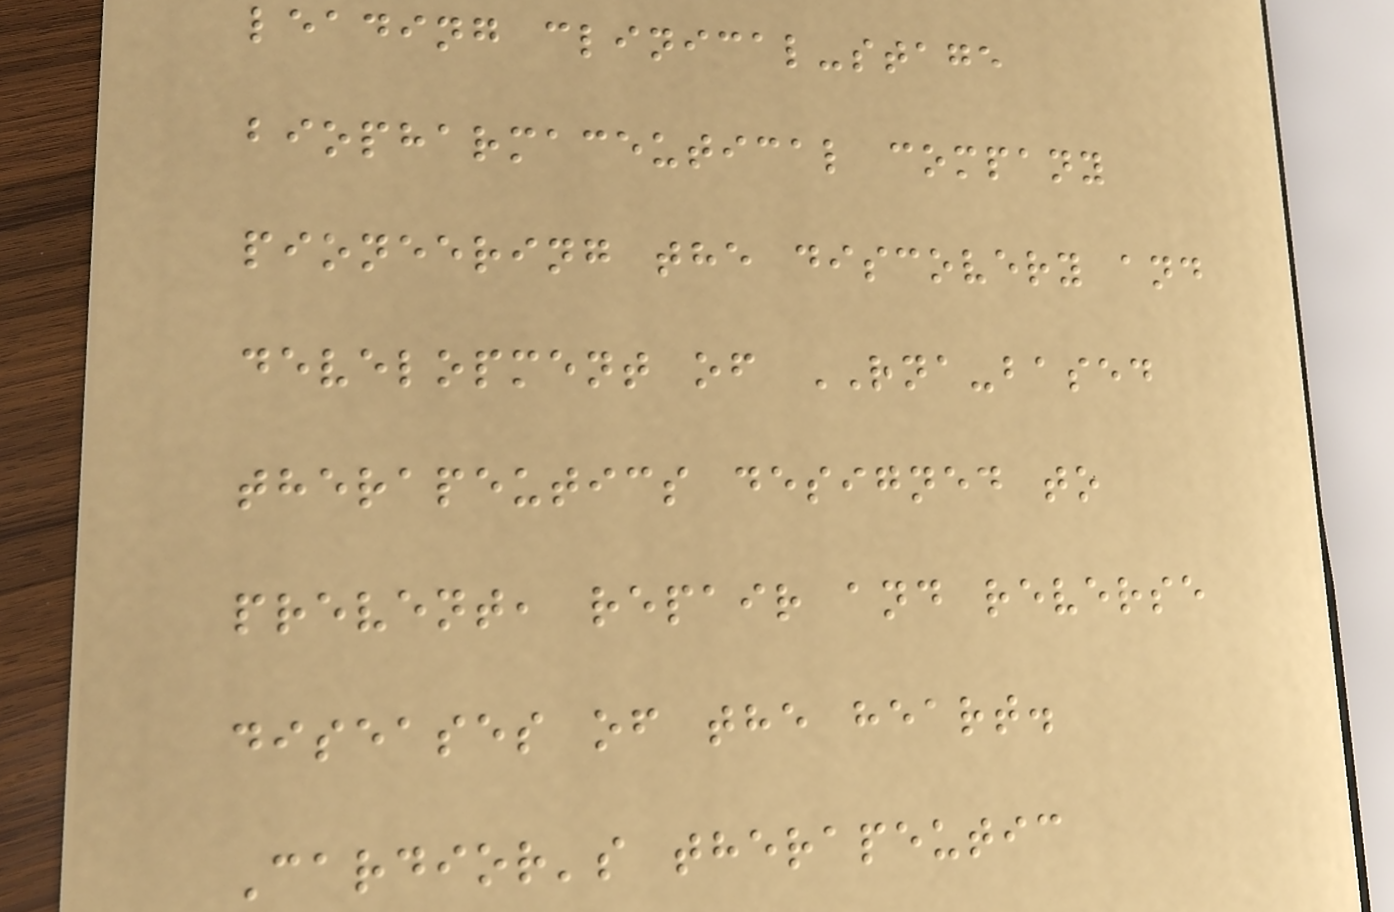leading clinical-stage
biopharmaceutical company
pioneering the discovery and
development of RNA-based
therapeutics designed to
prevent, repair and reverse
diseases of the heart.
Cardior's therapeutic
